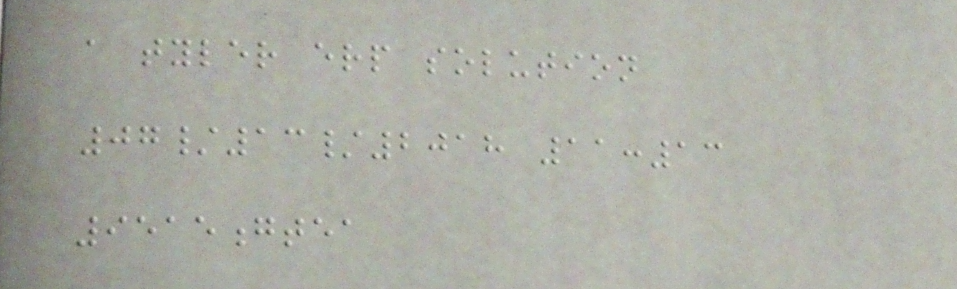a tyler erp solution
07/13/2018 11:13
9515gtea
